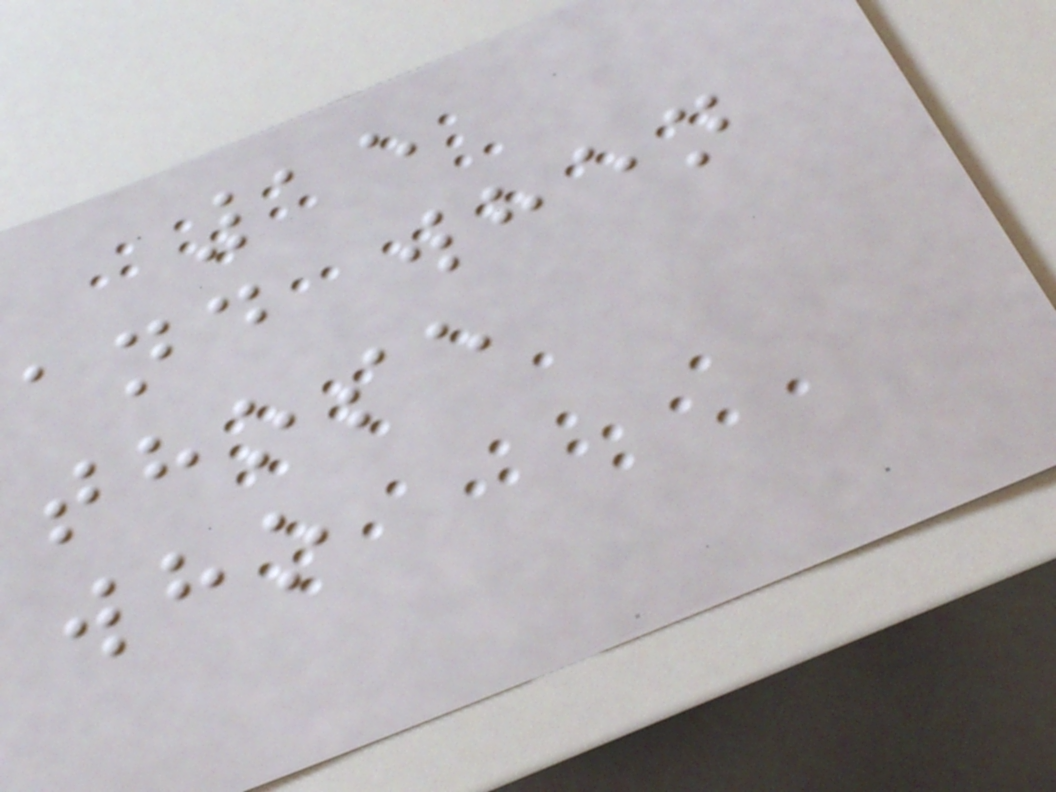15
and when
those
who
